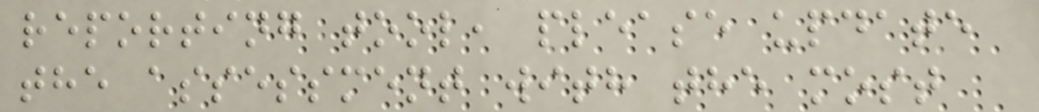reporting tool, please update
the assessment with the most
